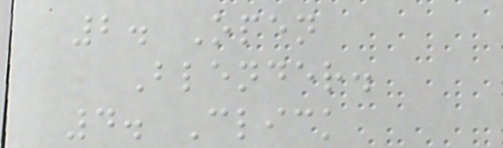2. Open
Blender.
4. Click
